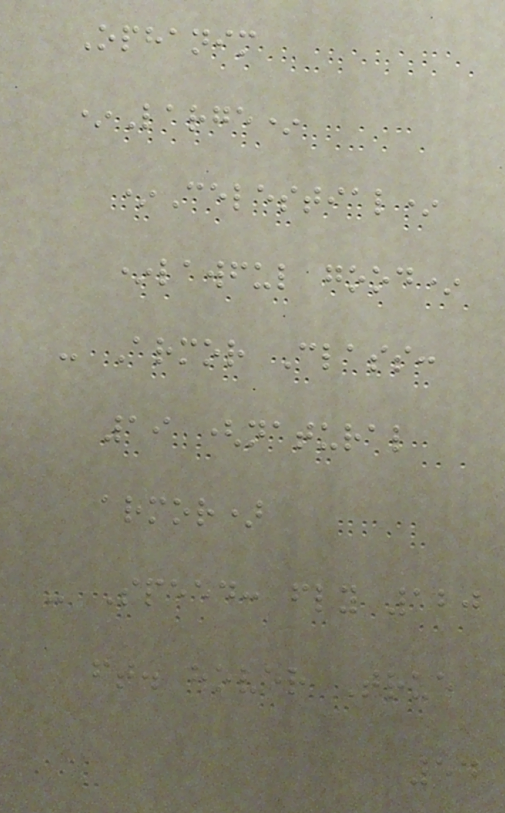Ophanim
*Large*
*Celestial*
*lawful good*
- Armor Class:
19 (natural
armor)
- Speed: fly 120
ft. hover True
54
